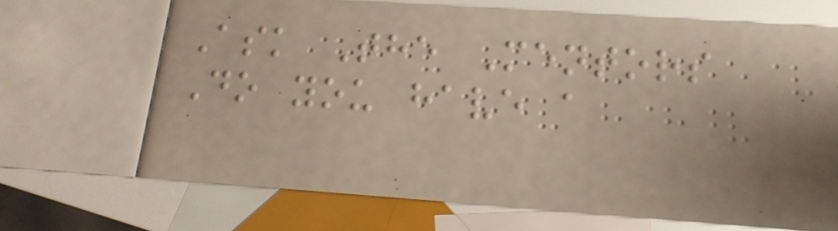Ask The Mentors
Do you have a
